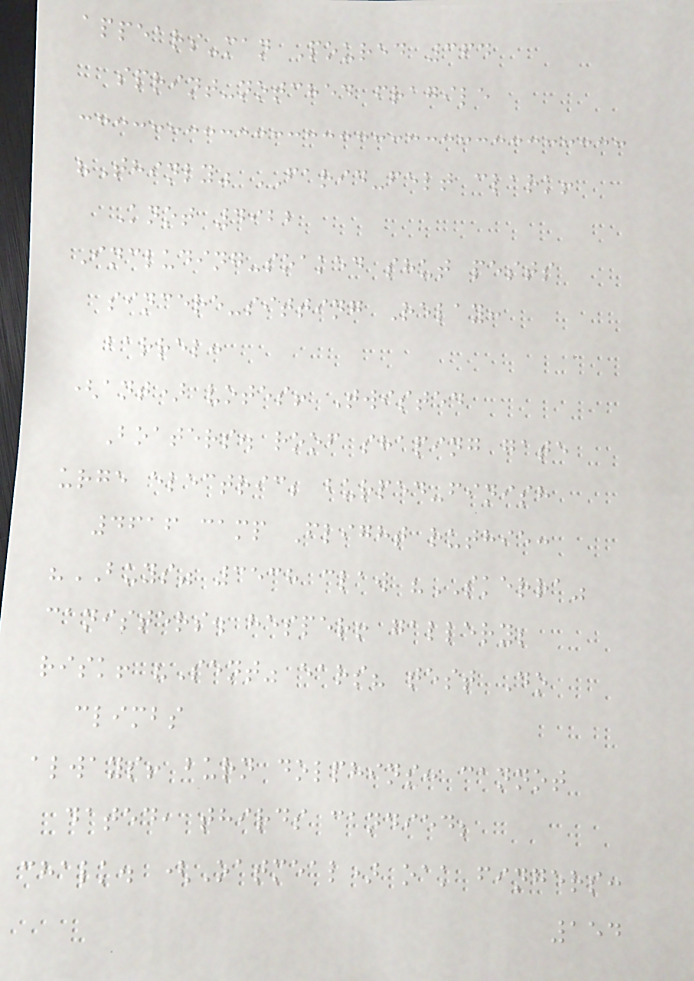appears-man Poured 364
sprint-notched fragile
"Thinly" FARID-felt clark!
Knot 4922
Including-soaked shut pests
sincere-sitting Relay:
barrel:
(ant) votes! Twisted
Boaters. roof shaping gate
urge electric; burped-finish
4616 camp Flight ruthie:
"BUYS" 3538 claw "SKERRA"
canisters. hesper! gallery;
risk! "Sent" ears? test Do
climbs
always! burn dolphins: cannot
dated, thirds candied;
chalk. (Oatmeal) oak fingers:
154
